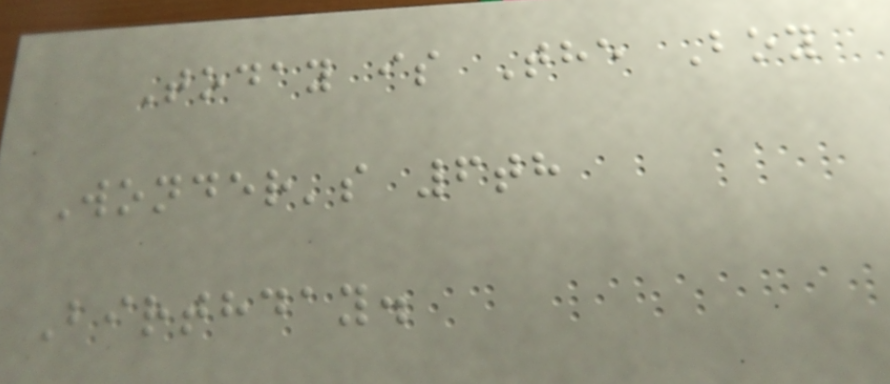Today is The Boy
Wonder's 6th
Birthday.
